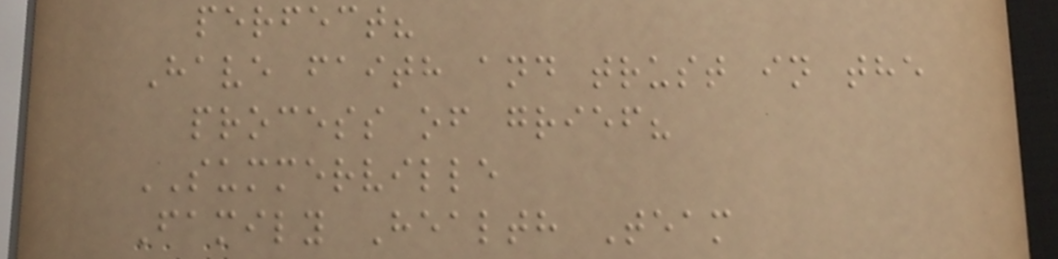perfect?
Have faith and trust in the
process of grief?
SUMMERVILLE
Family Health Team
